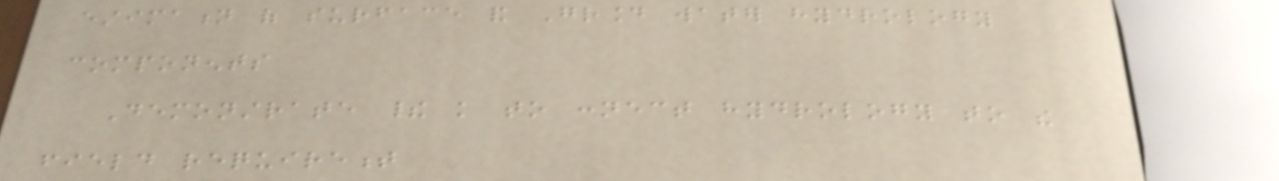estimation of surface and Ground water hydrology
components
Demonstrate their knowledge to connect hydrology to the
field requirement
